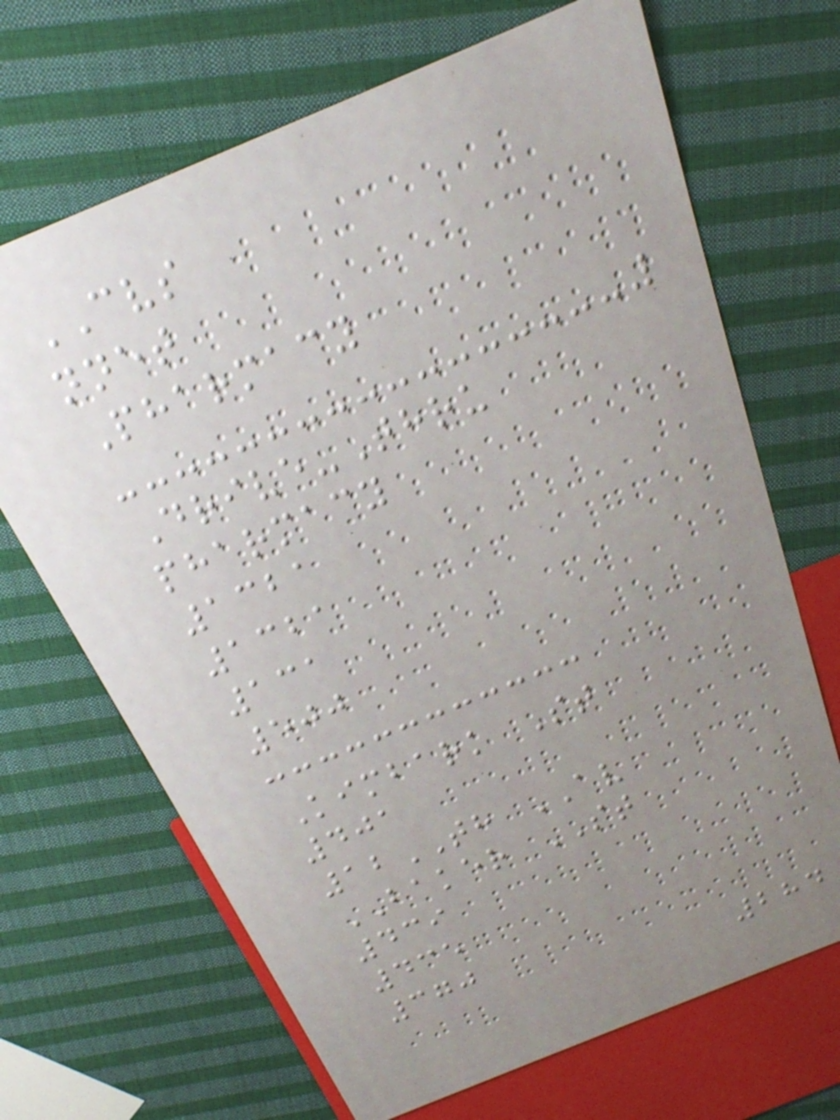CVS
nnet
Pharmacy
Drive-Thru
pharmacy
1321
1321
131
500
Kimbark St
401
12TH AV
BAKER ST
439
435
370
284
